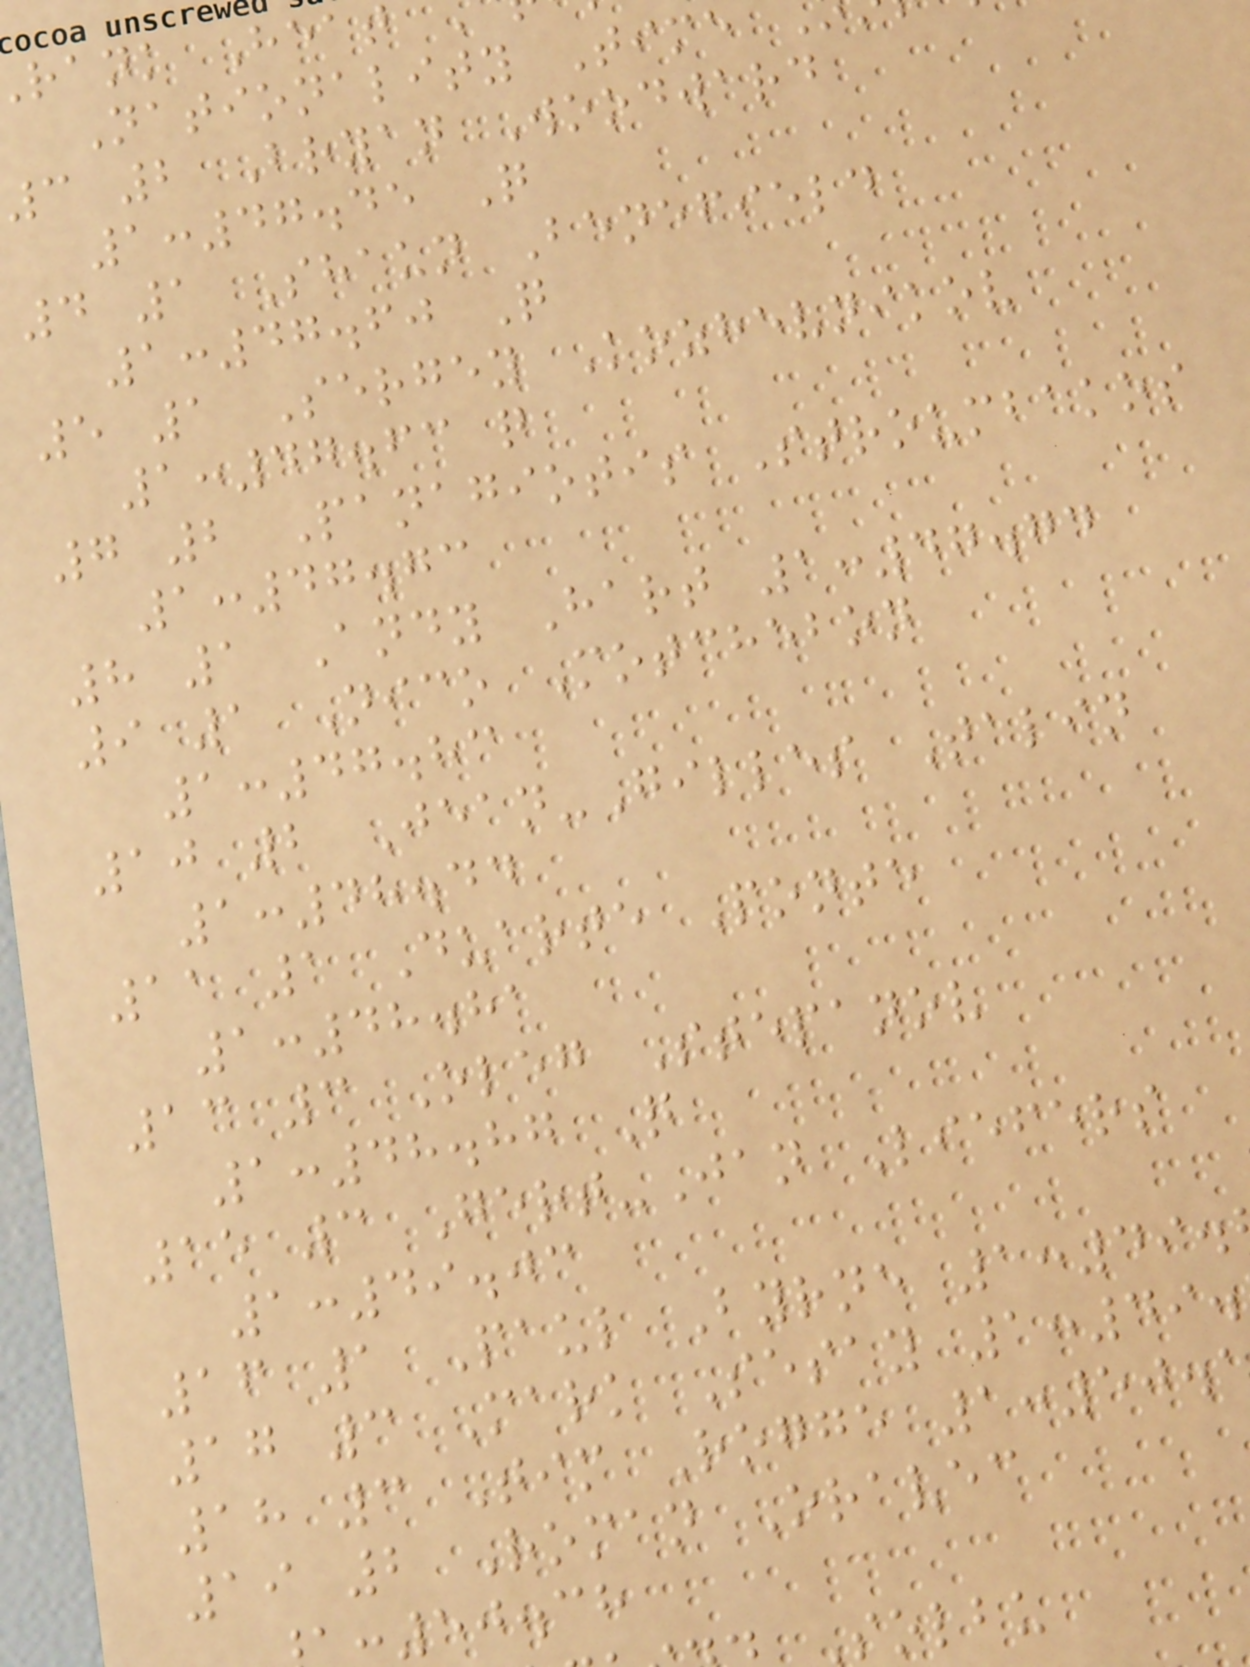rank Heat
Nationality Time
3 2 Bryan Woodward
1:47.45 Q
4 1 Shaun Benefield
1:47.60 Q
5 1 Sergey Kozhevnikov
1:47.63 q
7 2 Panagiotis Stroumbakos
1:47.73
8 1 Andy Hart 1:47.74
9 1 Nico Motchebon
1:47.83
10 2 Jean-Gilles Talin
1:48.44
11 1 Duarte Ponte
1:48.81
13 3 Oleg Stepanov
1:48.87 Q
15 3 Gert-Jan Liefers
1:49.03
16 1 Paul Byrne 1:49.
17 3 Mark Sesay 1:49.
18 3 Tim Rogge 1:50.
19 2 Roman Oravec
50.38
